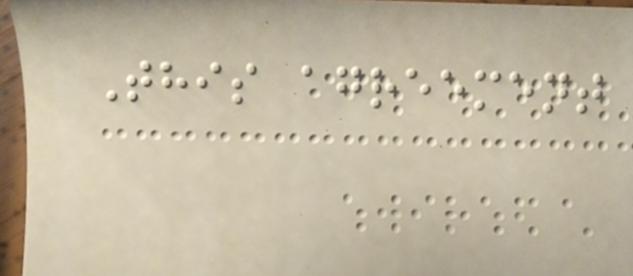This agreement
